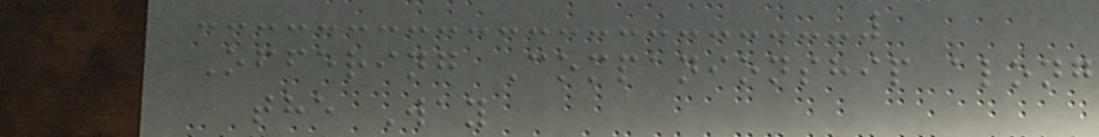Offering Companionship along
the Way
